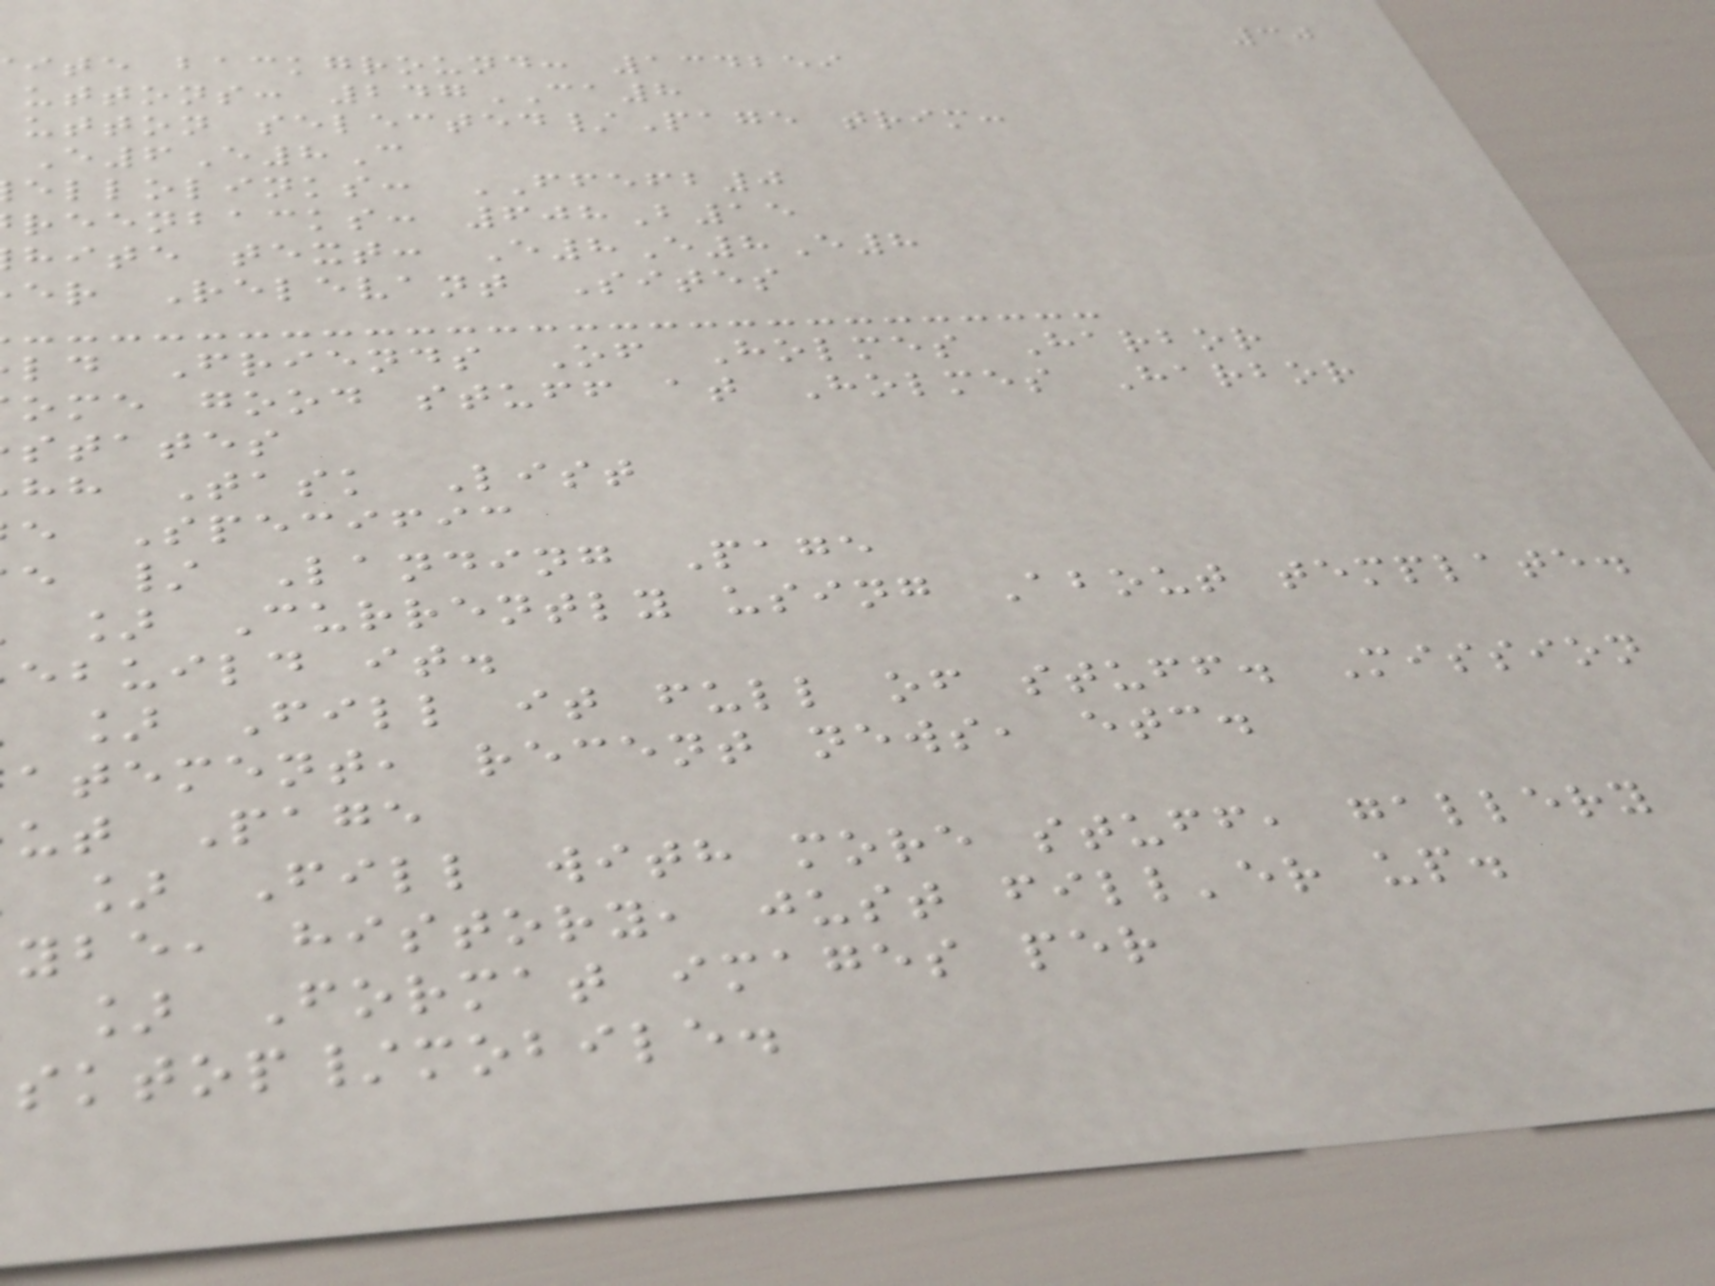30
ite background: 134259
uttons: 247CA8
utton selected/Page trim:
E6E8C
ellolinks: FFEFB0
reenbacks: 608B15
hite text: E8E8E8
er Relevant Sites
ld Friends Of Holmes Harbor
ome good stuff at Holmes Harbor
states
hh Task List
e Specific
e / Landing Page
] Currently using About template.
ebuild it.
] Fill it full of stuff. Mission
atement, recent news, etc.
ut Page
] Fill with more stuff, gallery
ybe, history, just fill'er up.
] Format images per
sktop/mobile.
